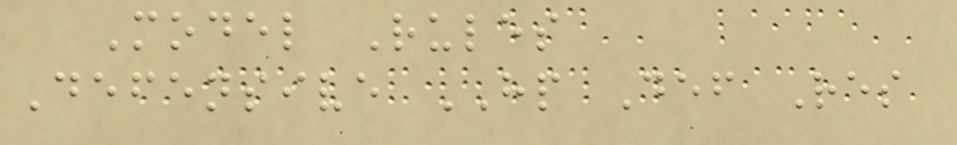Model Rules
Defensive HP Def Res
